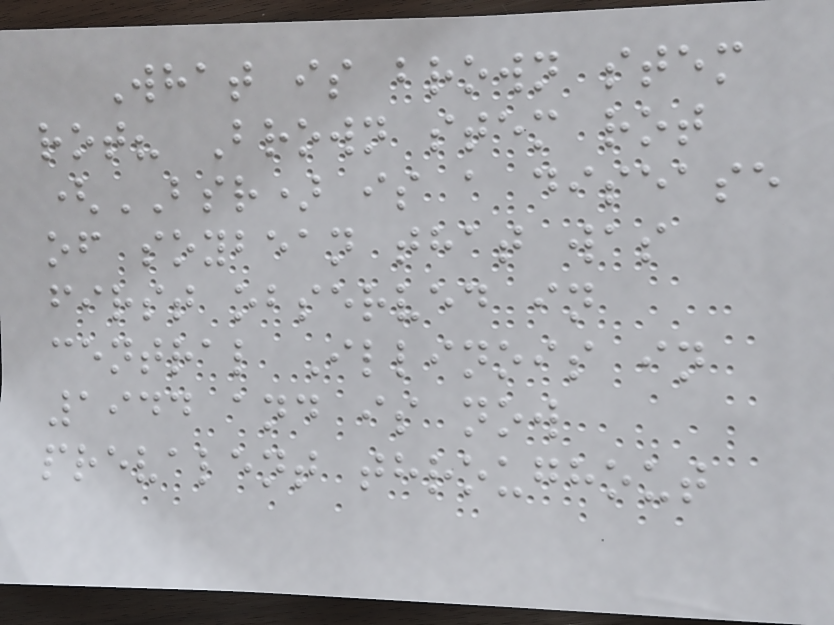What is brown stem
rot? Brown stem rot
(BSR) is a disease
of soybean that was
first observed in
central Illinois in
1944 and is now
prevalent throughout
